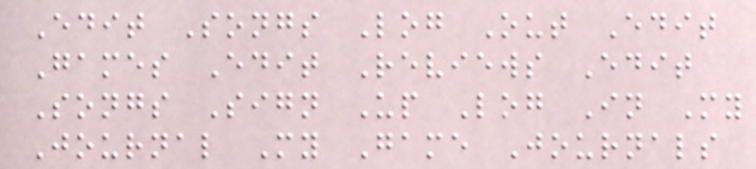Edit Songs Log Out Edit
Games Edit Reviews Edit
Songs Sign Up Log In My
Journal My Game Journals
